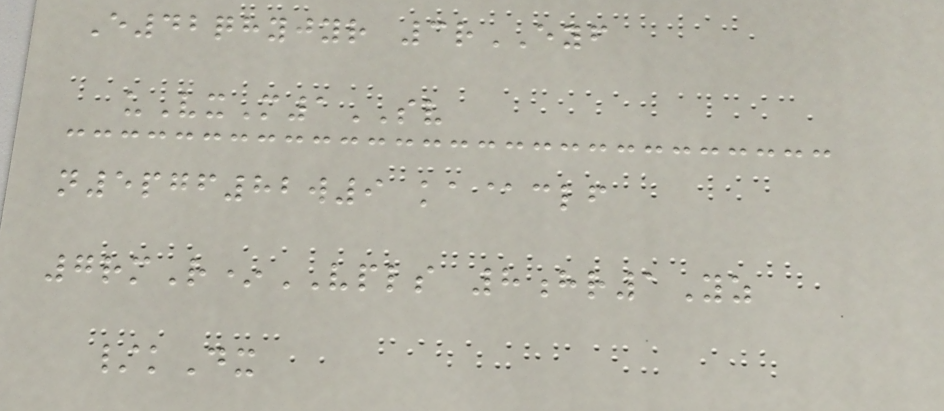E42qhyjyr 3rEYF
uVxM1SV
n5pgf82w9 ka@clf
7rmR*VPLS 8hr1Yz
/kDx
